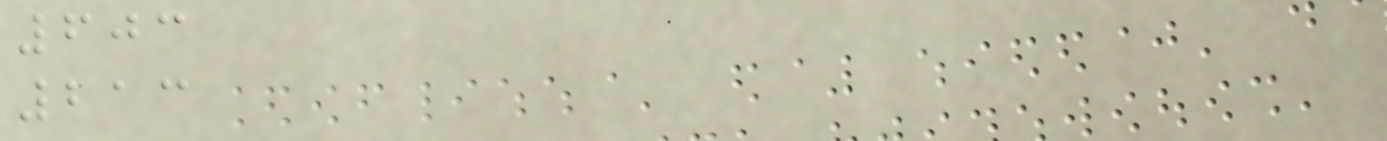603
213
